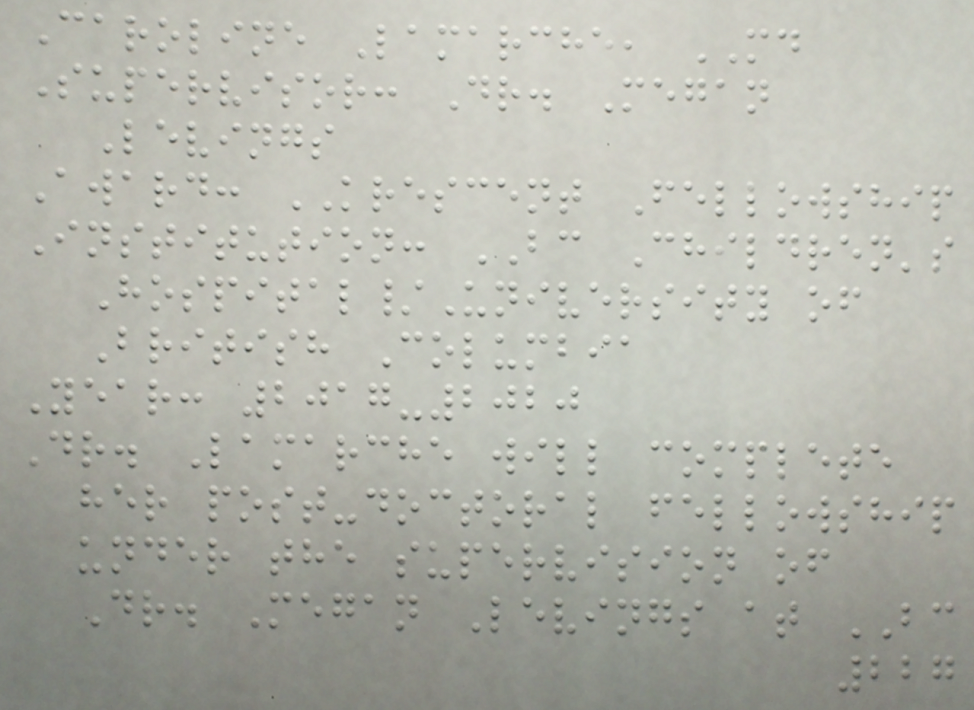Caroline Lamarche, MD
Supervisor: Dr. Megan
Levings
Award: KRESCENT Fellowship
Institution: BC Children's
Hospital/University of
British Columbia
Year: 2017-2020
Dr. Lamarche will complete
her post-doctoral fellowship
under the supervision of
Dr. Megan Levings at BC
227
